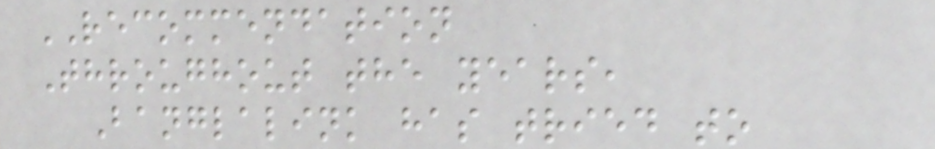RECOMMENDATION
Throughout the years,
Banglalink has tried to
